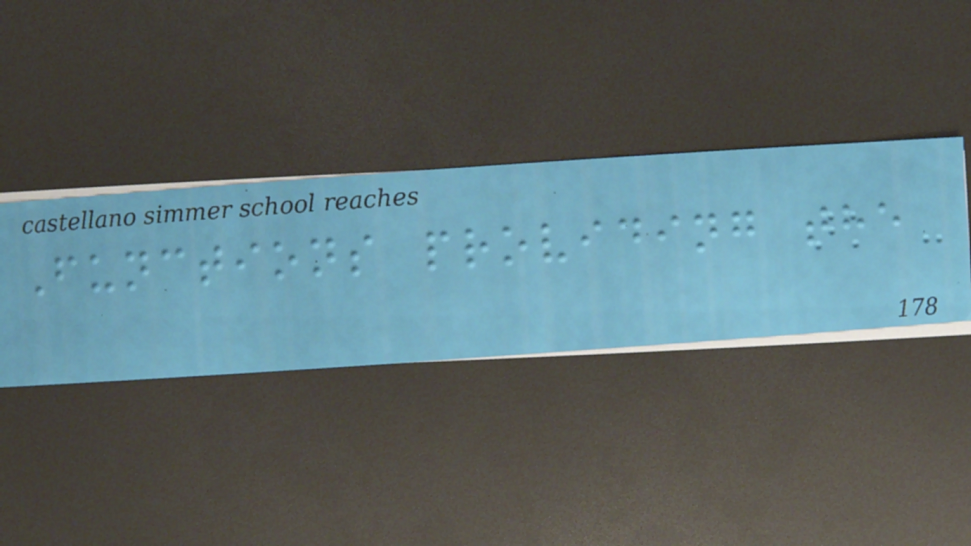Functions providing the
